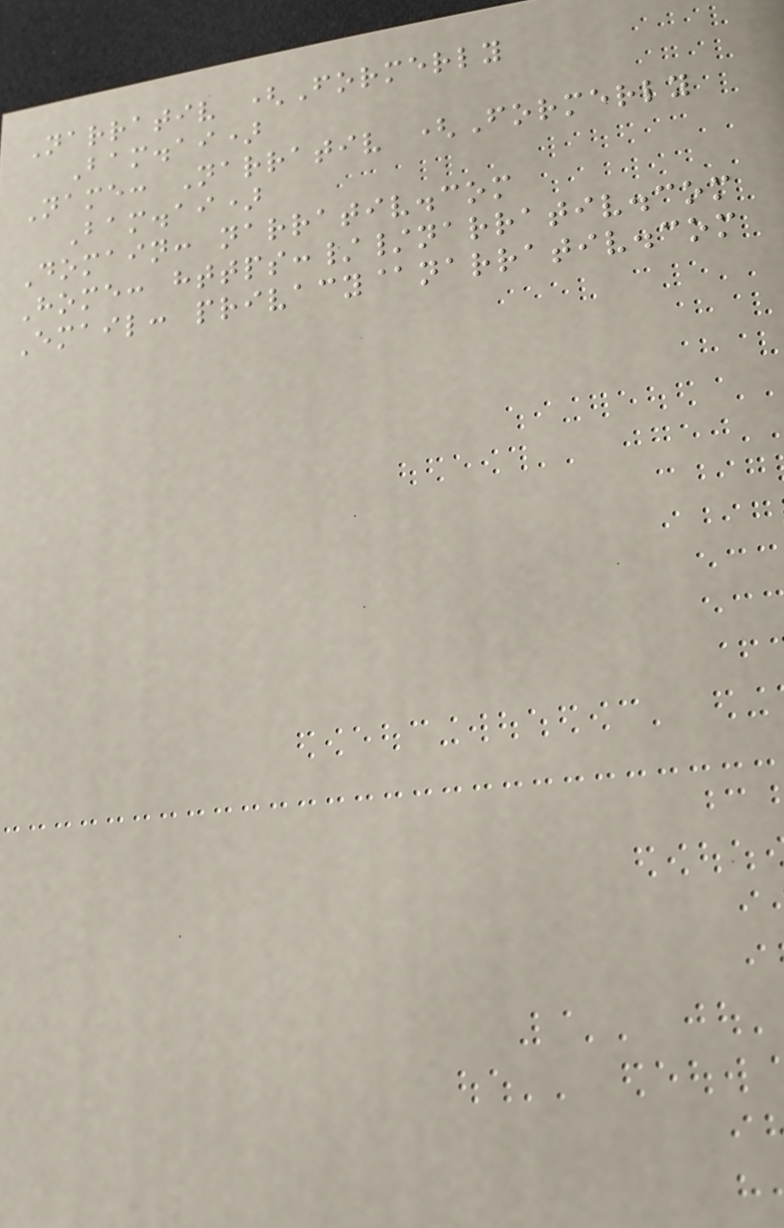Narrativ (Formerly
Bam.ai)
Name: Narrativ (Formerly
Bam.ai)
Domain: narrativ.com
Home: https://narrativ.com
Email: privacy@narrativ.com
